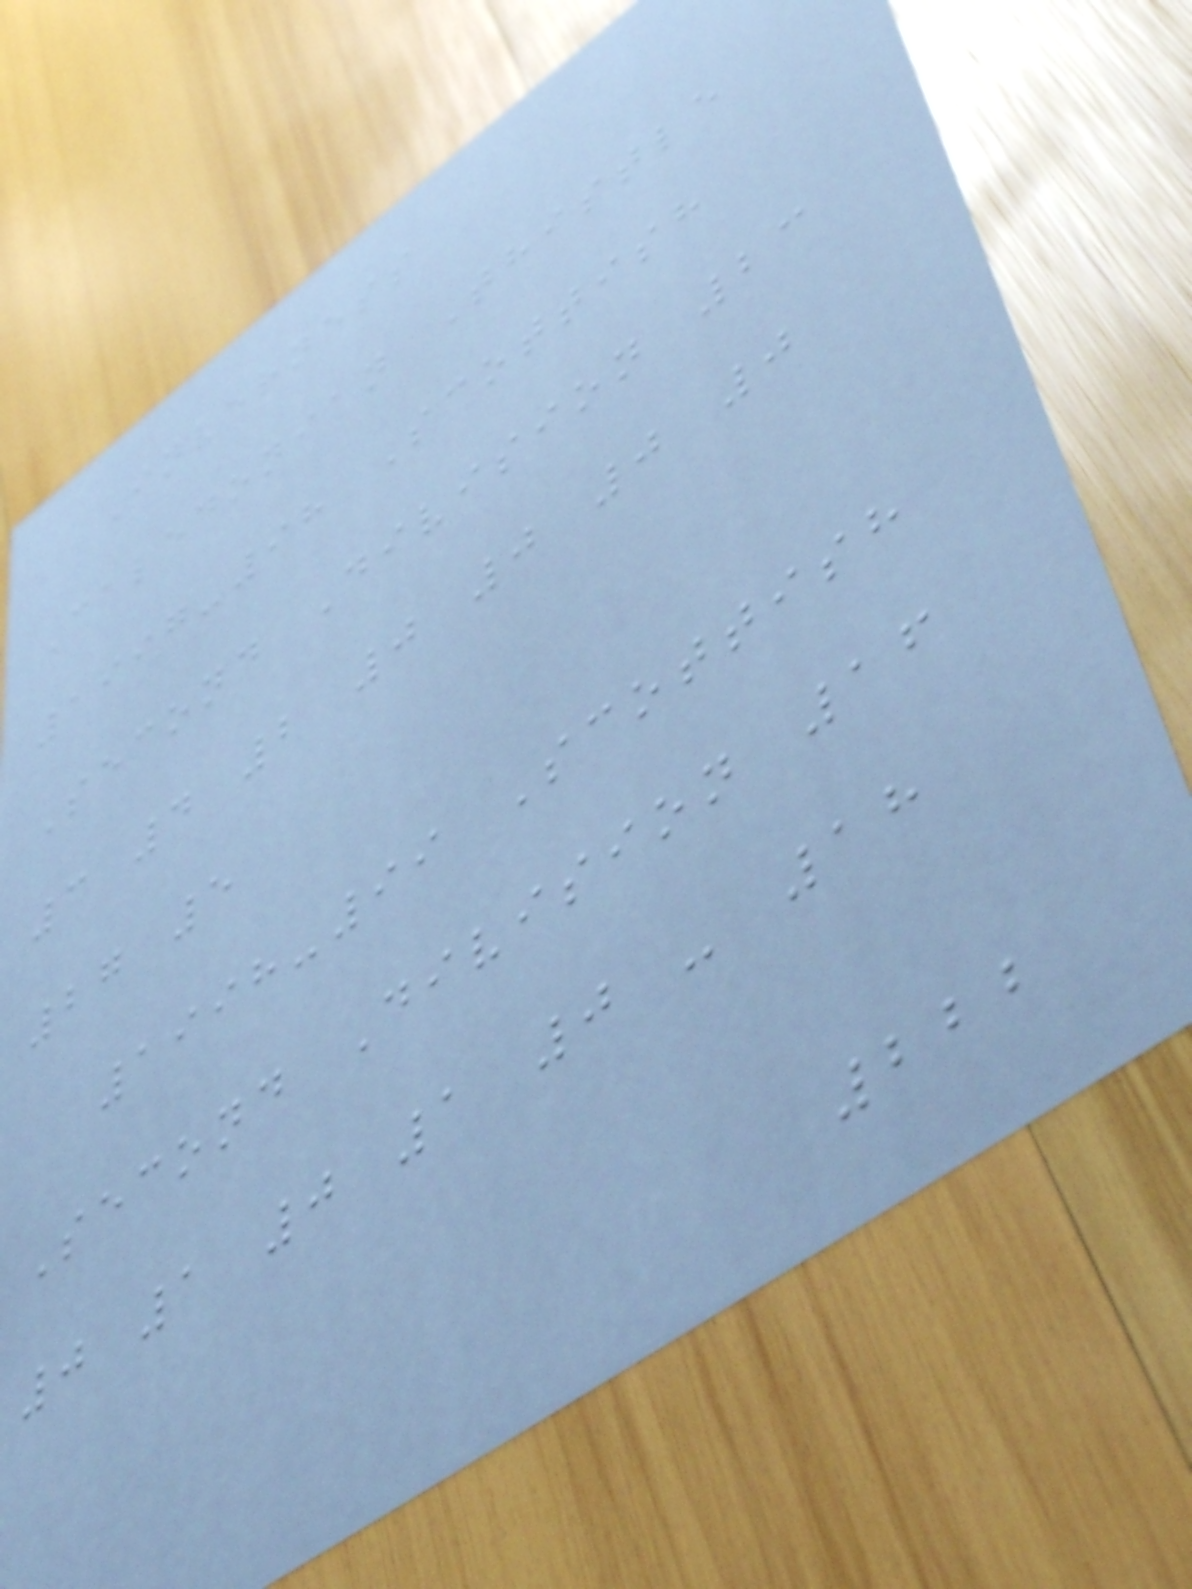Inverness
Caledonian Thistle
1997-98 Scottish
Second Division 23
3 4 2 0 0 0 0
27 5
1998-99 Scottish
Second Division 16
0 1 0 1 0 - 18
222
